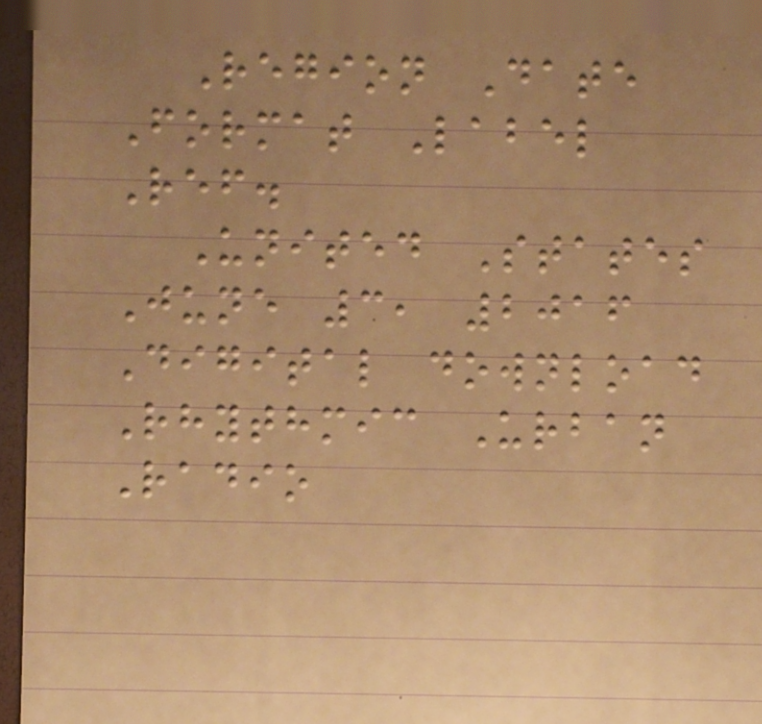Region Date
Format Label
Ref.
United States
June 3, 2016
Digital download
Rhythmic Urban
Radio
